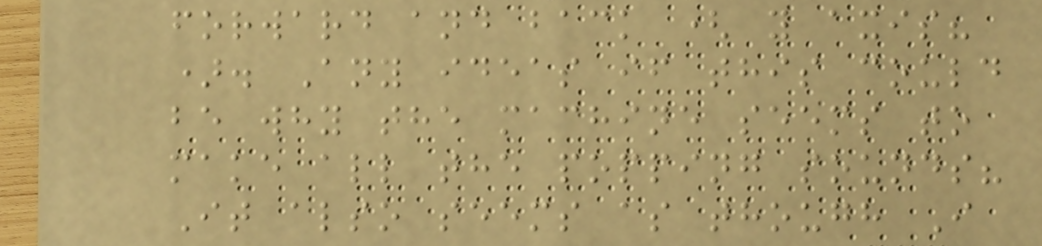forward and back ( y axis?
). Any ideas if this could
be why the machine seems to
make all the popping sounds?
It also seems as though I
